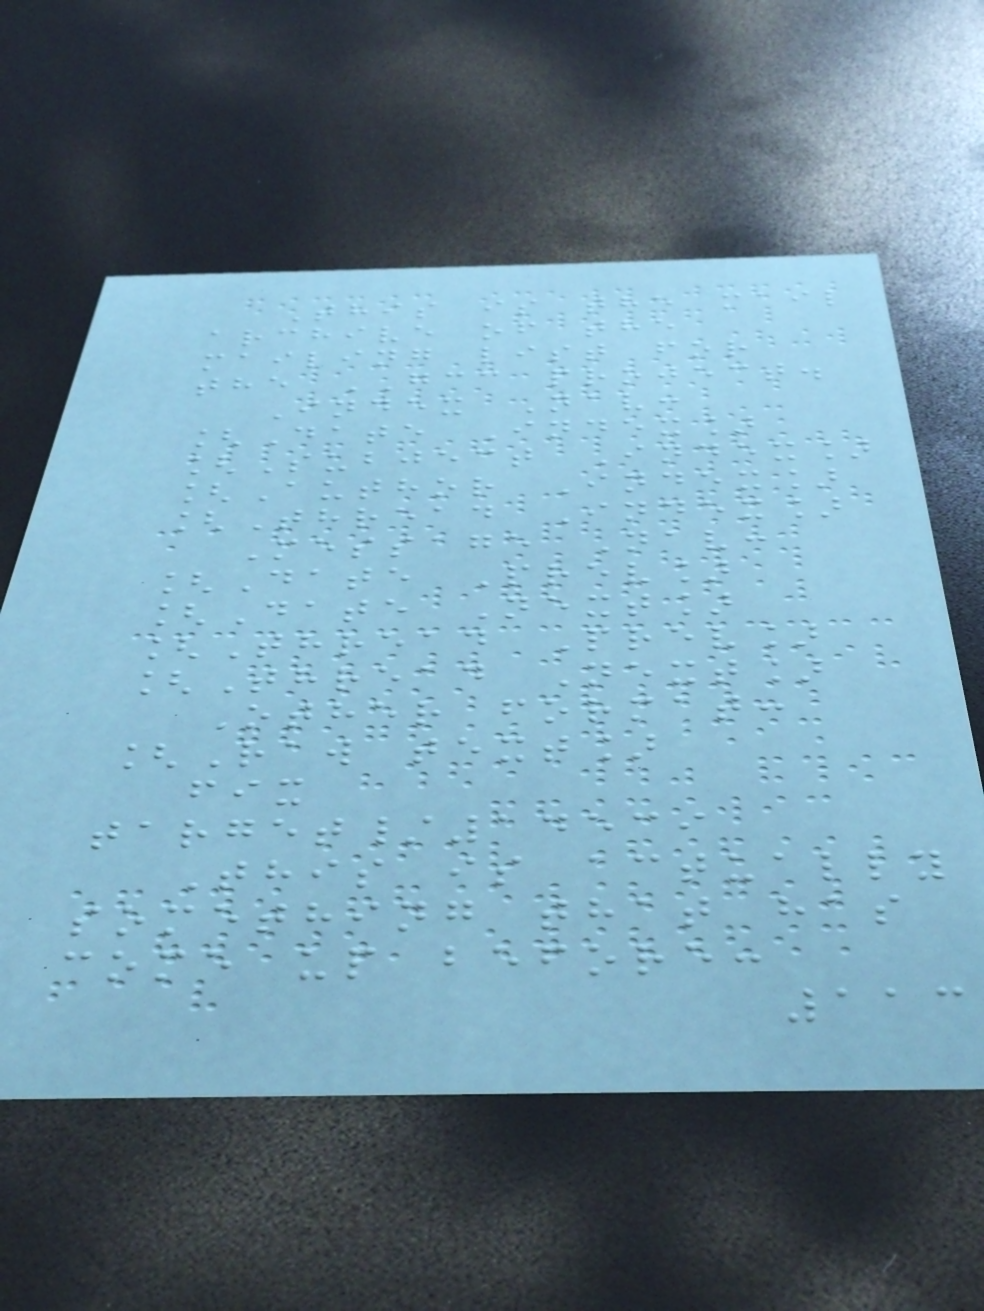This is the mail
archive of the
mailing list for
the GCC project.
Index Nav:
[Date Index]
[Subject Index]
[Author Index]
[Thread Index]
Message Nav:
[Date Prev]
[Date Next]
[Thread Prev]
[Thread Next]
Other format:
[Raw text]
fix
target/14539
This is actually
something that has
come up before:
113
